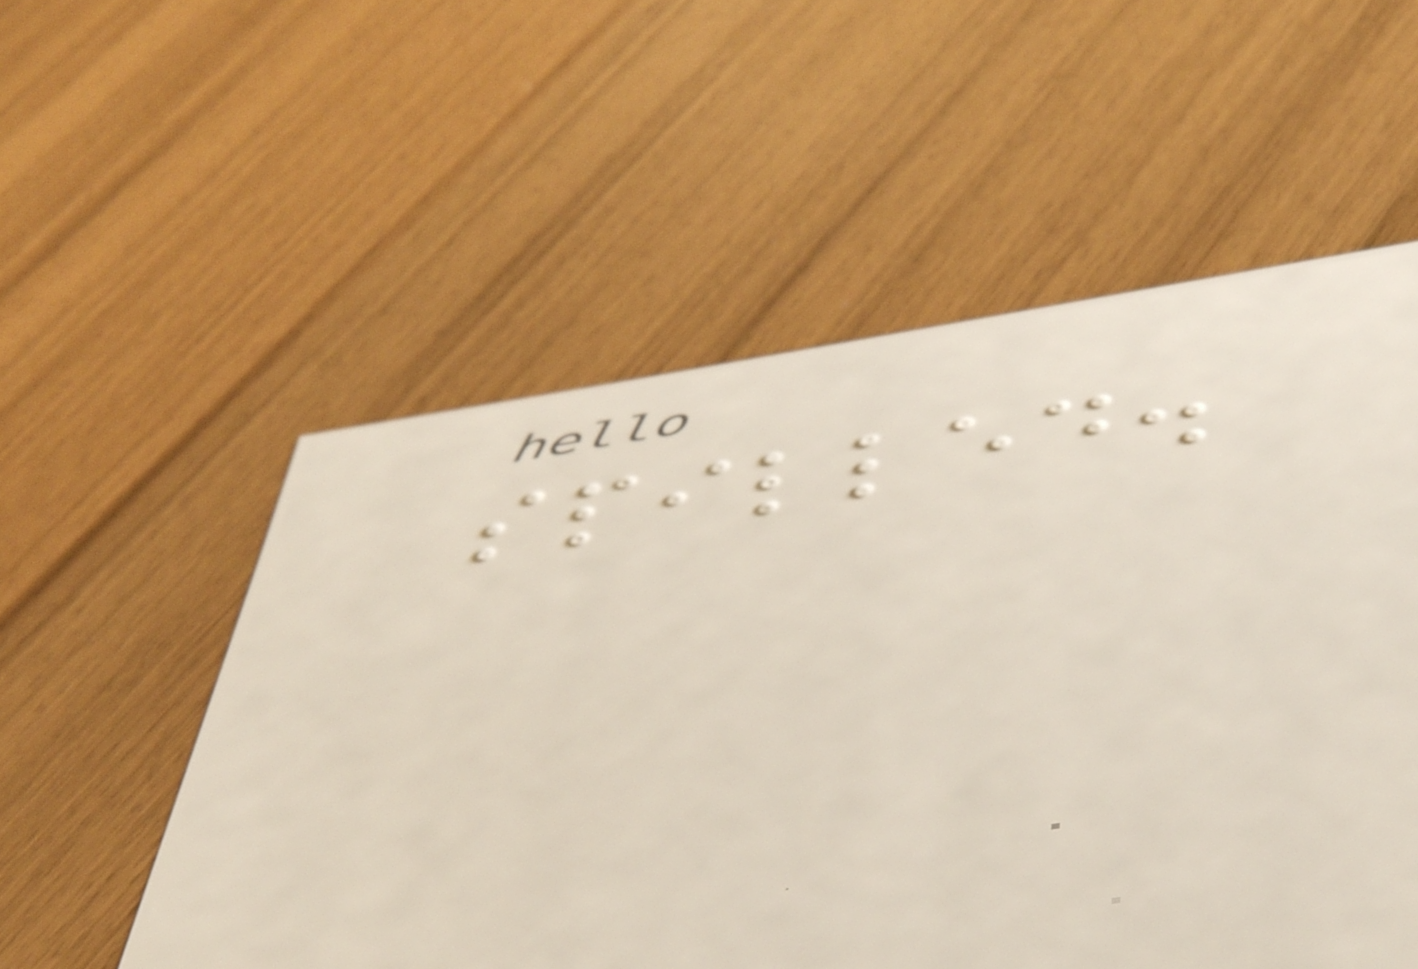spilled.
